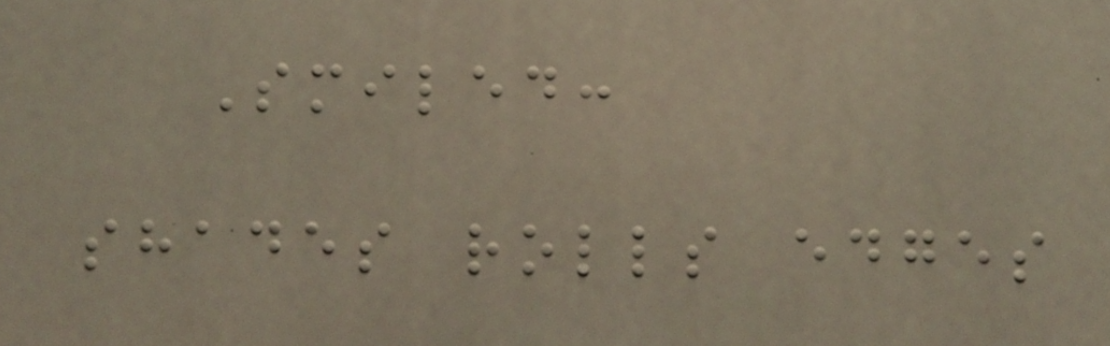Smiled:
shades rolls edges
